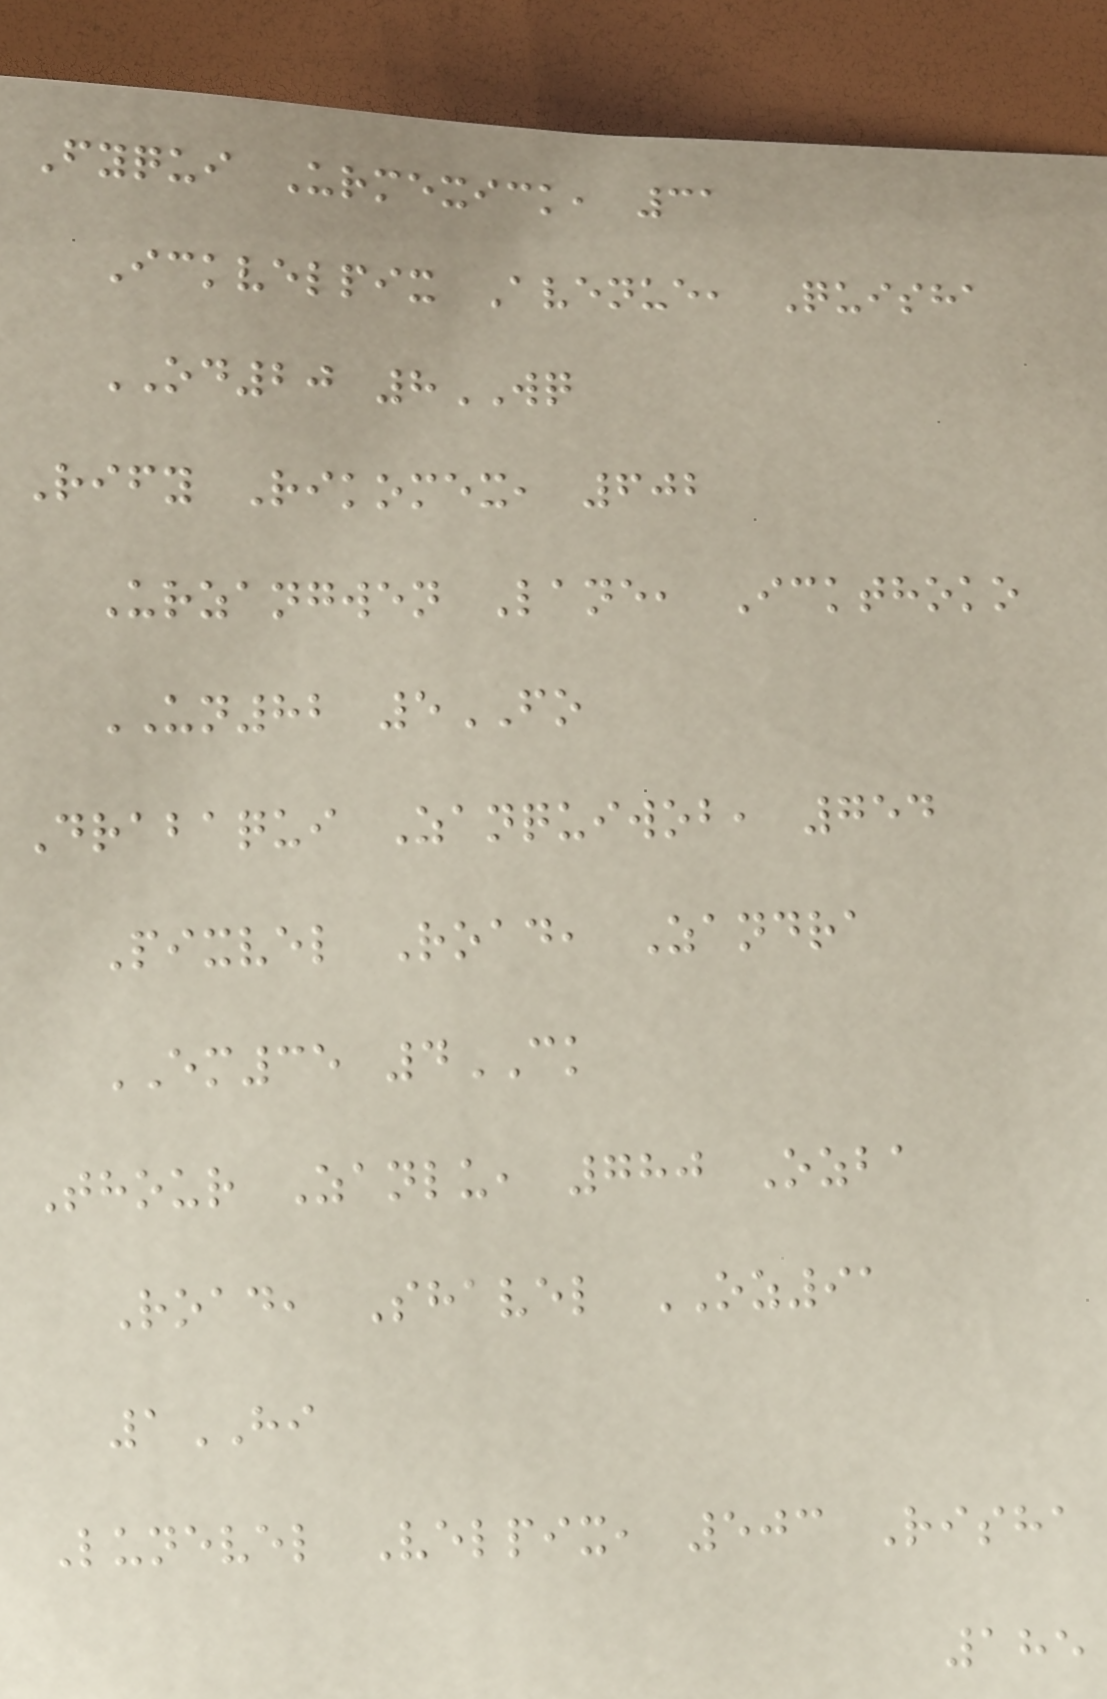Fyqui Urmexick, 31
Ickvelpix Avenue, Quisha
OD20 8WQ
Rify Rikomex, 602
Urzangwen Lane, Ickthoko
UN82 5FO
Drabaqui Zanquiwob, 754
Pixvel Road, Zandra
EM35 4CK
Thour Zanlu, 780 Ozba
Road, Shavel OZ91
1HI
Lunevel Velpix, 503 Risha
185
